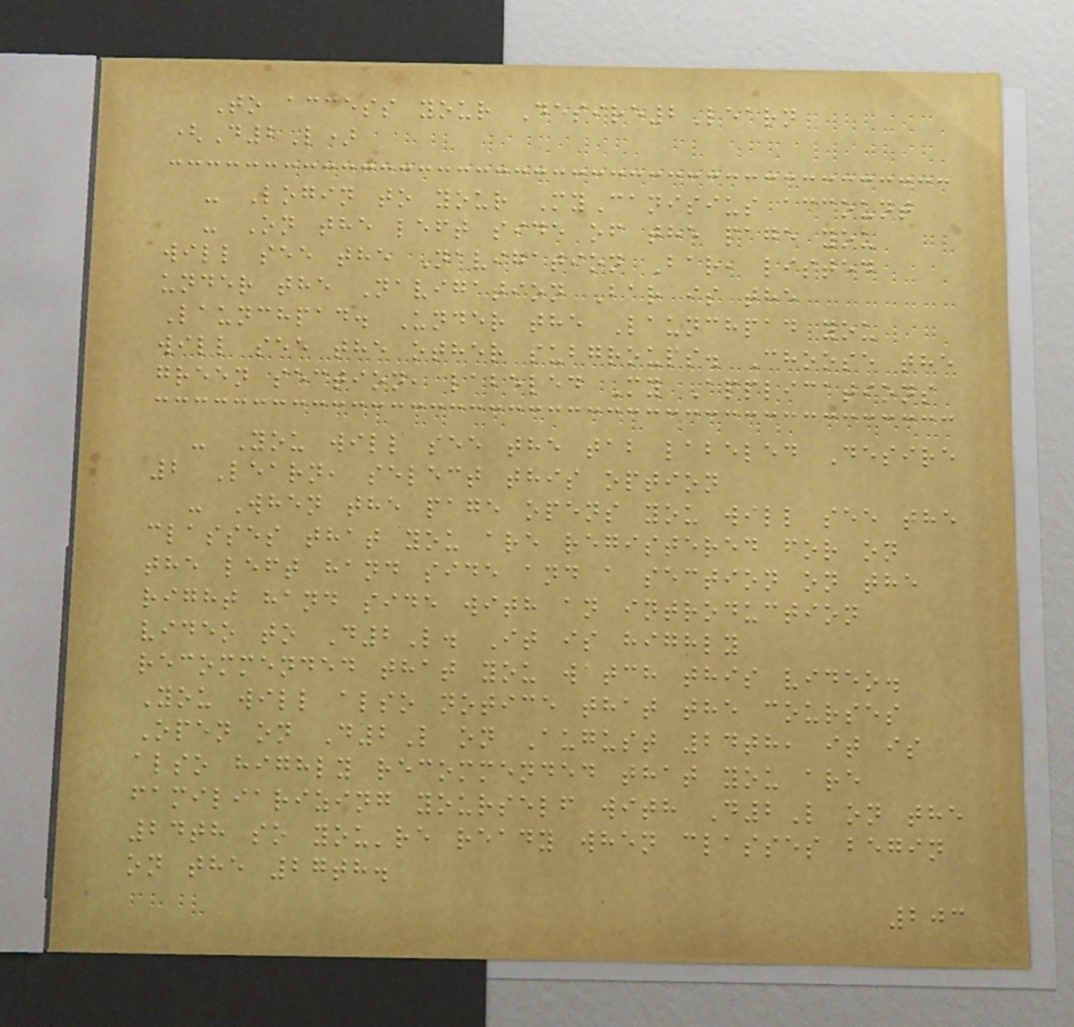To access your Desire2Learn
(D2L)
- Login to your MyCanisius account
- On the left side of the page you
will see the Navigation Bar, listed
under the Navigation Bar is the
Launchpad. Under the Launchpad you
will see the other subgroups. Choose the
green section, labeled My Applications
- You will see the tab labeled Desire
2 Learn, select this option
- When the page opens you will see the
classes that you are registered for on
the left hand side and a section on the
right hand side with an introduction
video to D2L. It is highly
recommended that you watch this video.
You will also notice that the courses
Open on D2L on August 24th, it is
also highly recommended that you are
familiarizing yourself with D2L on the
24th so you're ready when classes begin
on the 27th.
203
